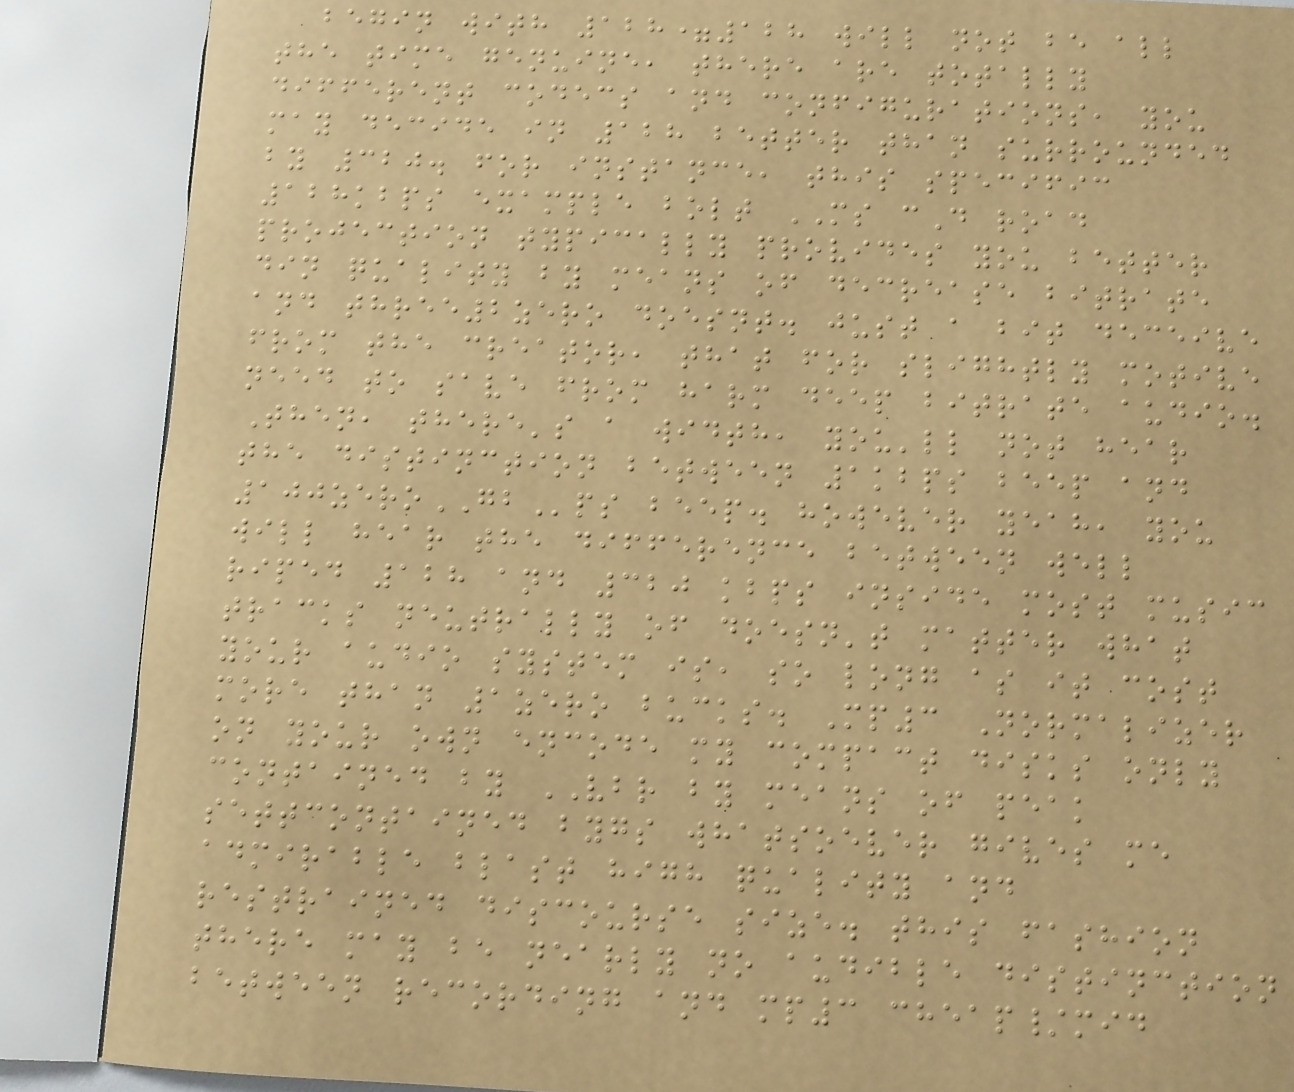begin with 128=128 will not be all
the time genuine, there are totally
different codecs and configurations, you
may decide in 128 better than surrounded
by 320. for instance, this specific
128kbps example bolt MS cD road
projection typically provides you better
din quality by means of decrease bitrate
and three2zero doesnt. just a bit deceive
from the creator, that for slightly motive
need to save from harm deep bitrate audio.
Then, there's a width, you'll not hear
the distinction between 1kbps beep and
100zeroGBps beep. however yeah, you
will hear the difference between well
riped 128 and 320 kbps inside most music
tracks neutrally of doesn't matter what
your audio system is, so long as it cost
more than 1zero bucks. Mp3 Normalizer
on your own encode my compact disks only
contained by VBR by means of peak
settcontained bygs whatsoever gives me
admirable blast high quality and
restrained discourse size. this fashion
there may be nearly no audible distinction
between recording and mp3 cheap/mid
